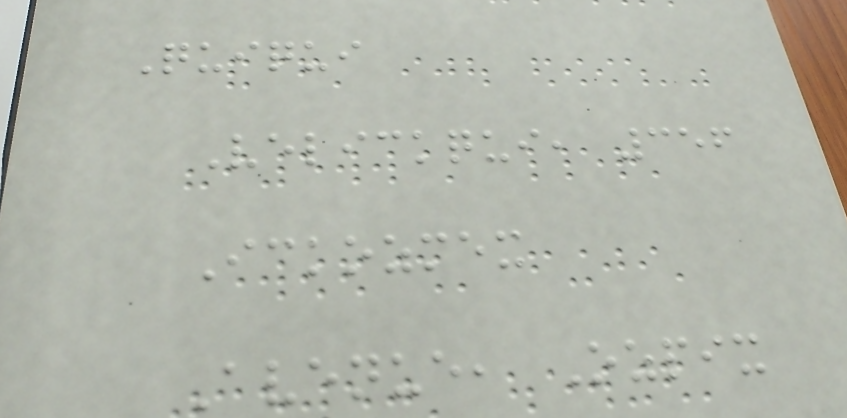Quiqui
Velickqui, 356
Ickozmex
Avenue, Ozpix
